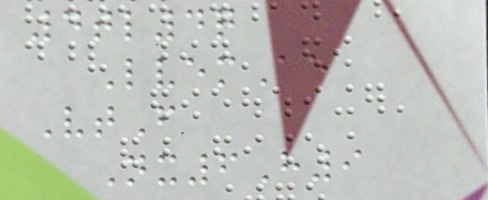4tl4q
LvemAe
VtF
Nx6H9
